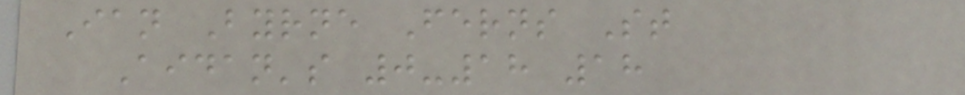Ian Byrne Ferns St
Aidan's 0-18 18
